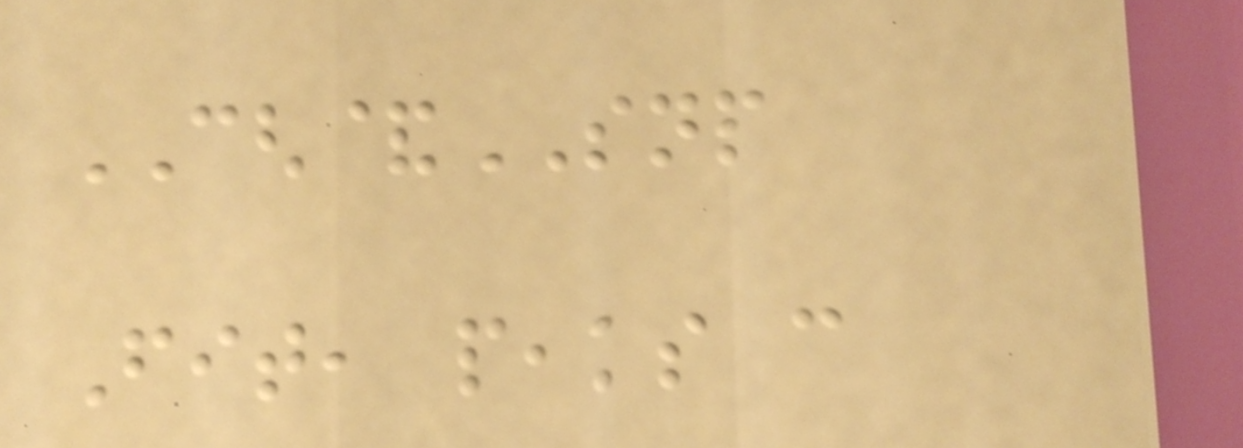CGH&SNP
Fit, peaks can
